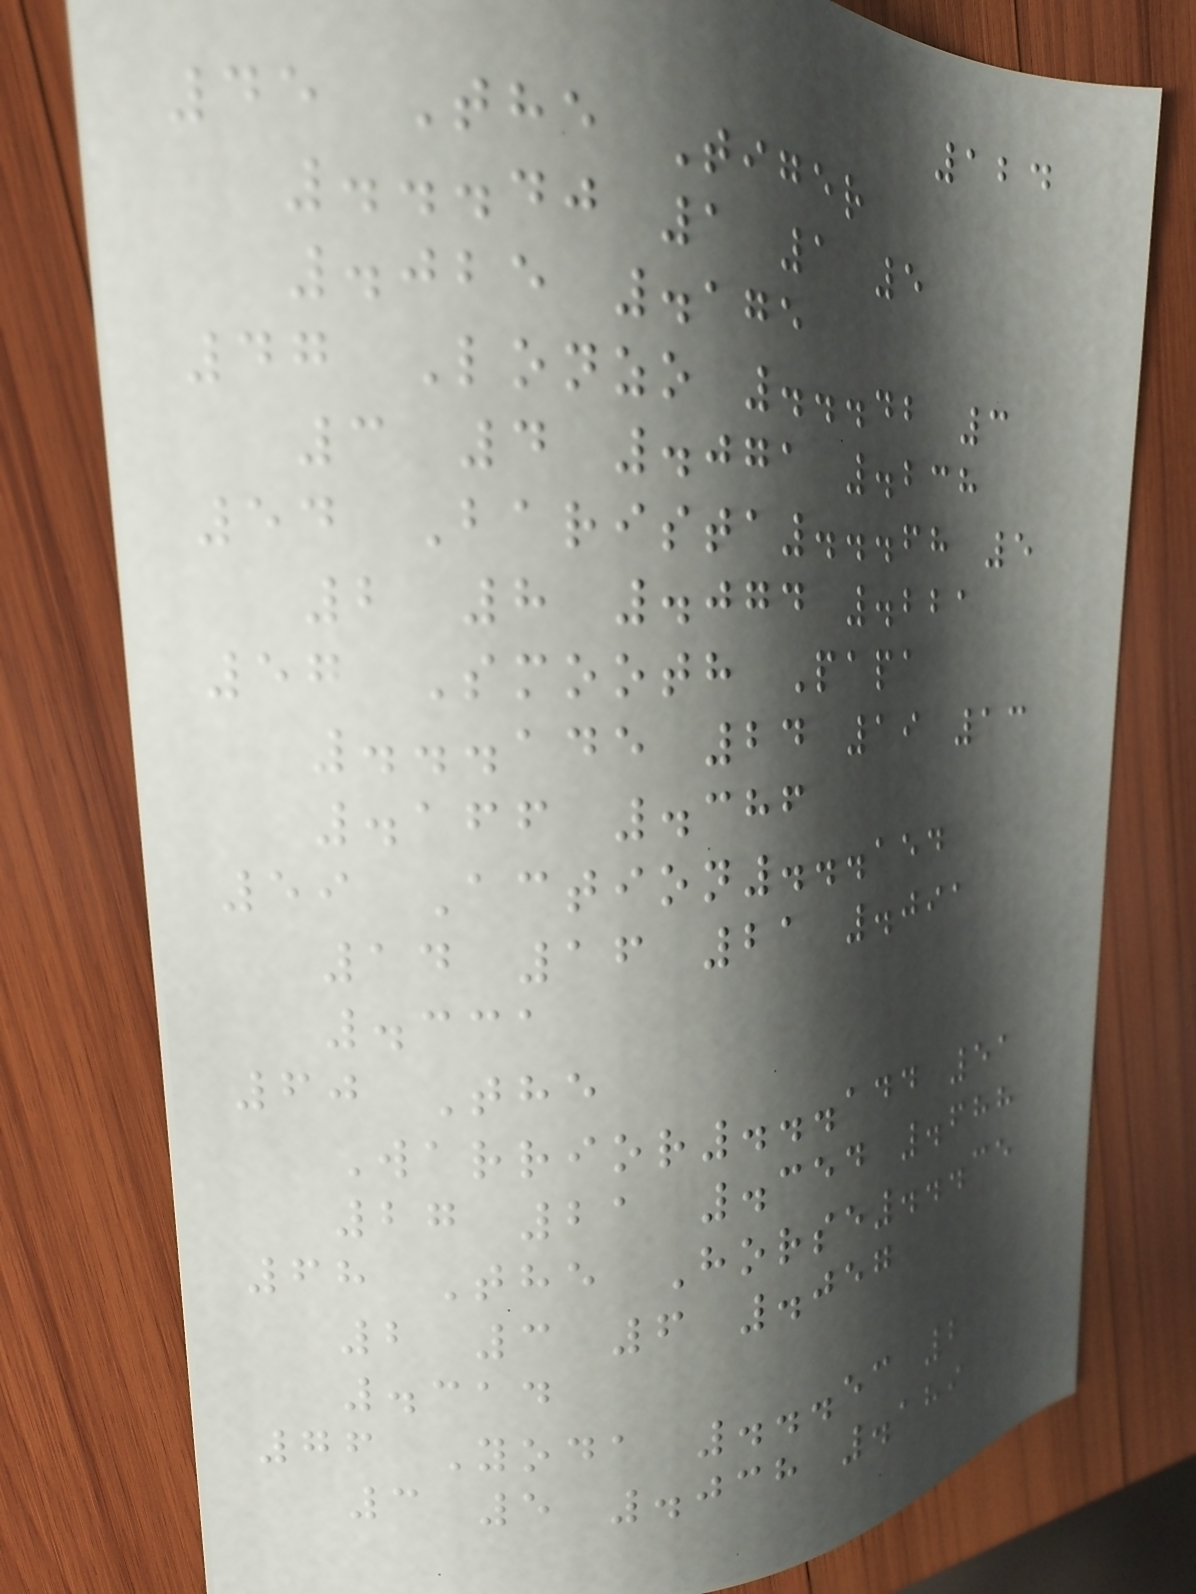124
45 The Tiger
...40 1 1 5
.025 .175
47 Lonzo ...42 3
3 4 .071 .238
54 Barista...68 5
2 8 .074 .221
57 Smooth Papa
...145 24 19 13
.166 .386
59 Action...154
14 16 21 .091
.331
60 The
Warrior...144 51
27 21 .354 .688
68 The Horse...35
2 3 6 .057
.314
76 Yoda ...53 2
3 5 .038 .189
